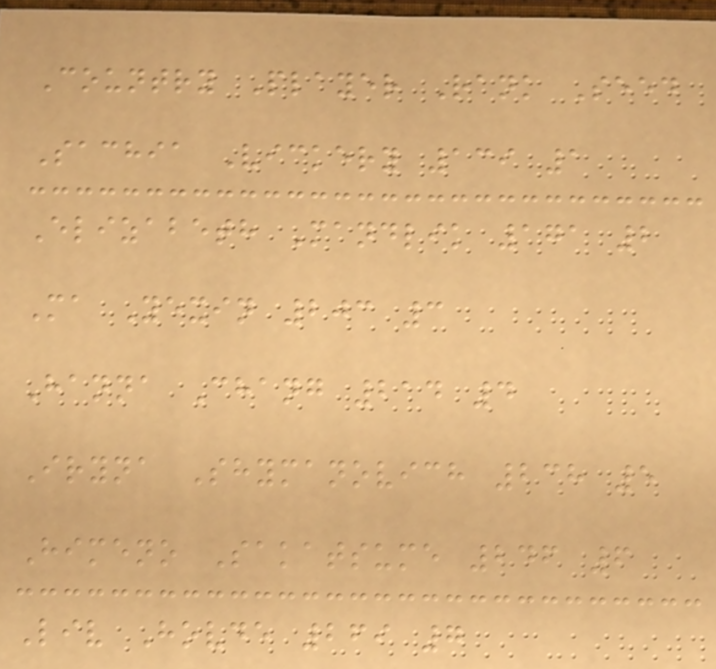Country Player Rank Seed
Sachia Vickery 139 1
Elizabeth Mandlik 171 2
Ma Yexin 203 3
Hanna Chang 214 4
Iryna Shymanovich 238 5
Himeno Sakatsume 246 6
Liv Hovde 269 7
